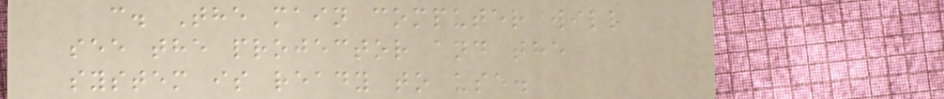c. The main computer will
see the projector and the
system is ready to use.
